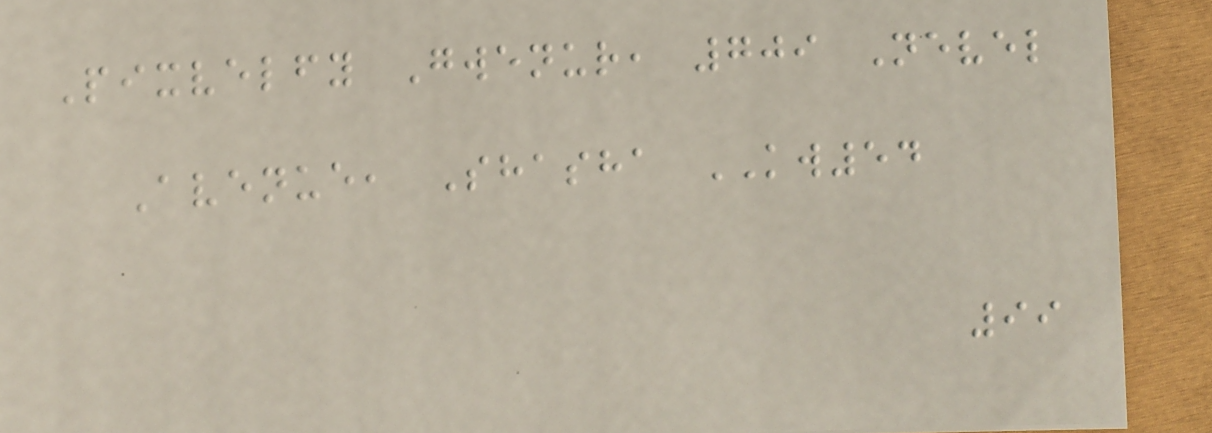Pixvelfy Gwenur, 709 Nevel
Avenue, Shasha KW54
99
